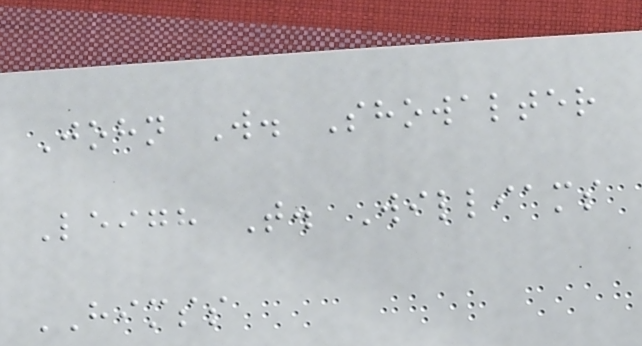John W. Showalter
Leigh T. Williams
HIMSS
